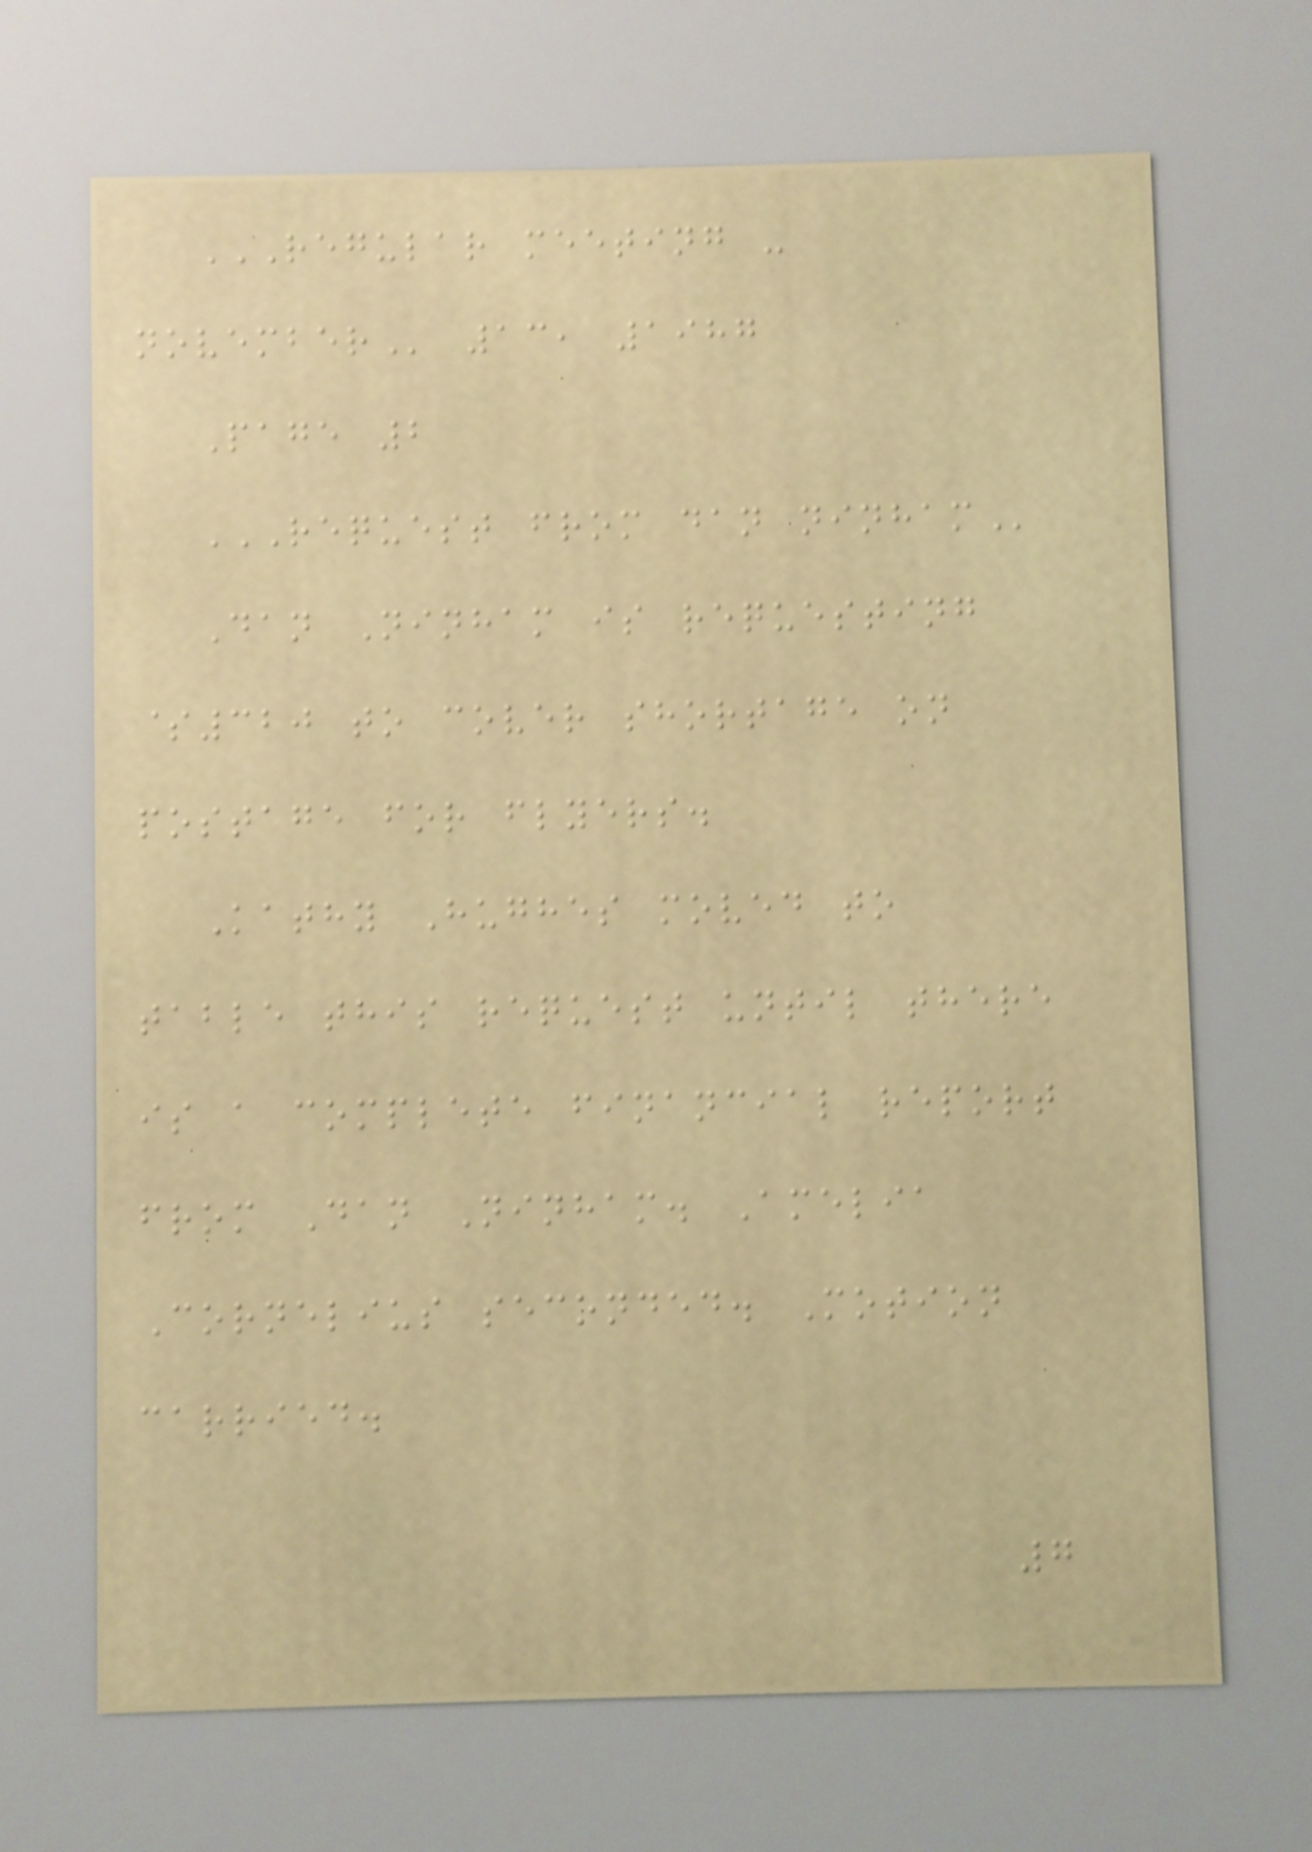REGULAR MEETING -
NOVEMBER 13, 1987
Page 2
REQUEST FROM DAN NINHAM
Dan Ninham is requesting
$320 to cover shortage on
postage for flyers.
Kathy Hughes moved to
table this request until there
is a complete financial report
from Dan Ninham. Amelia
Cornelius seconded. Motion
carried.
7
